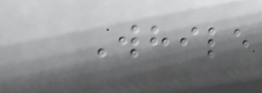While
